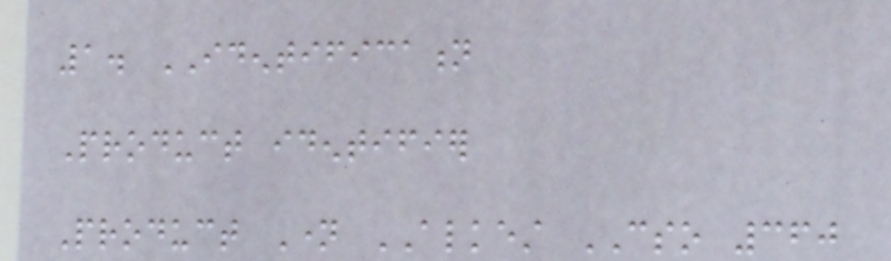1. IDENTIFICATION
Product identifier
Product Name ALKEST CSO 360
